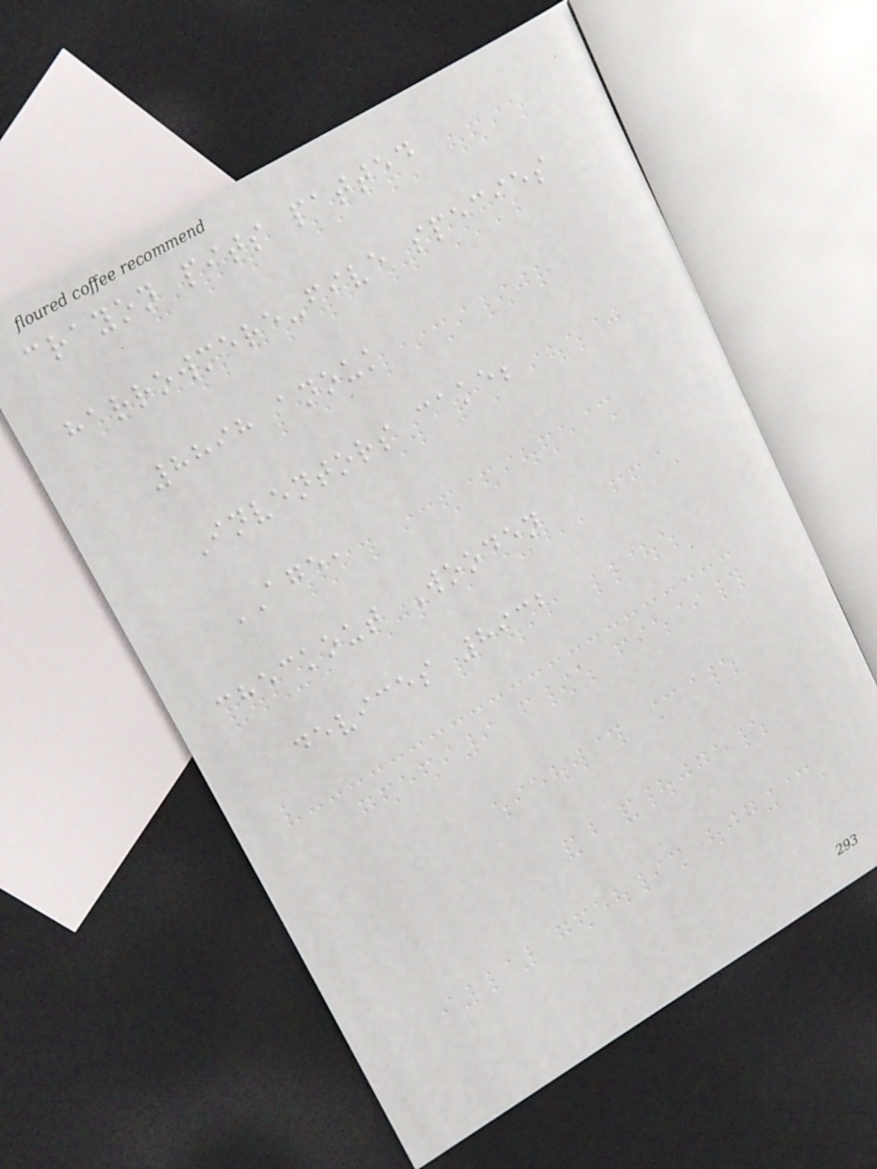crayon pits patted
harrowmere-five species
8898 anouk
Inventors cake;
AGE,
checkout Wooden
devices 8932
